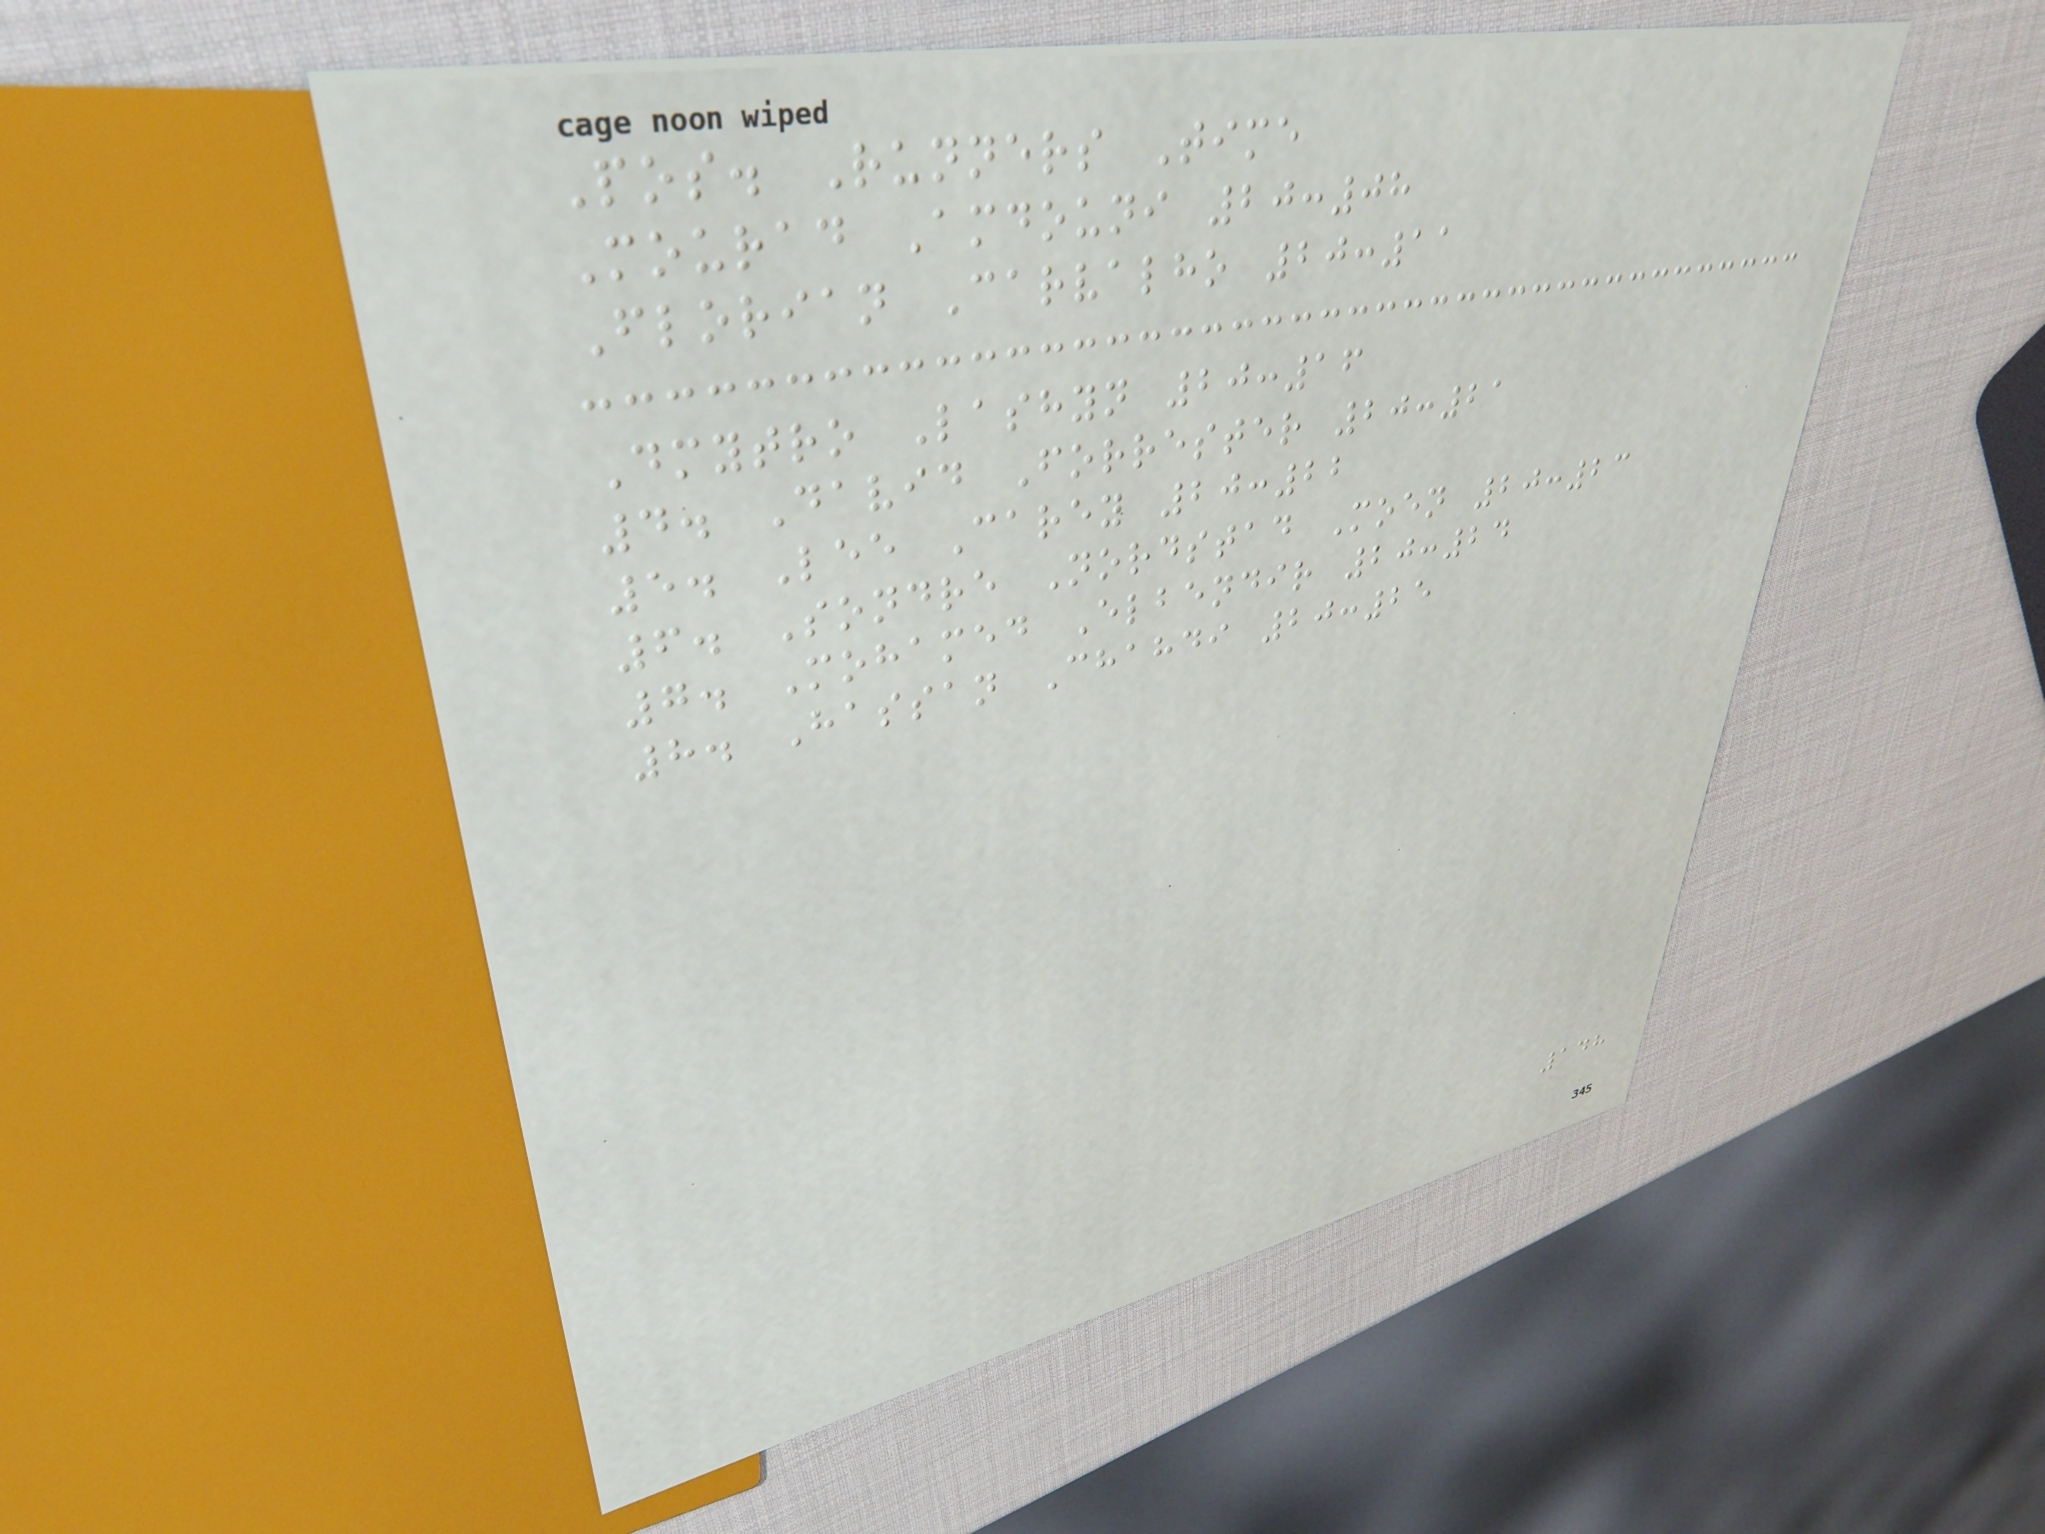Pos. Runners Time
Mourad Amdouni 20:08
Florian Carvalho 20:11
Dmytro Lashyn 20:16
4. David Forrester 20:21
5. Lee Carey 20:22
6. Sondre Nordstad Moen 20:23
7. Mohamed Elbendir 20:24
8. Hassan Chahdi 20:25
148
